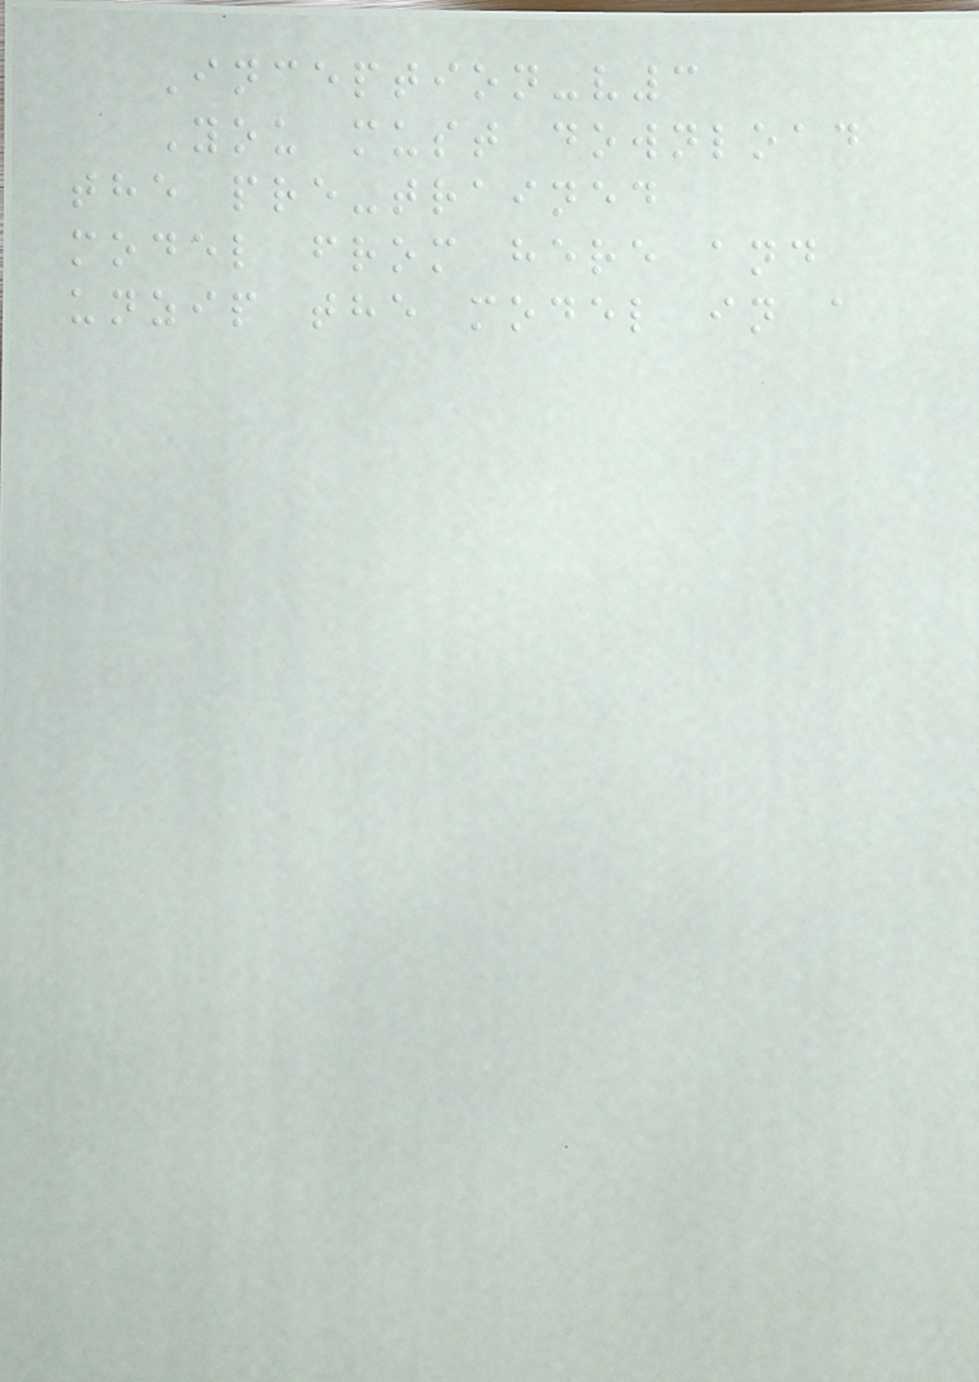Inception-v3
You must download
the pre-trained
model from here and
unzip the model in a
